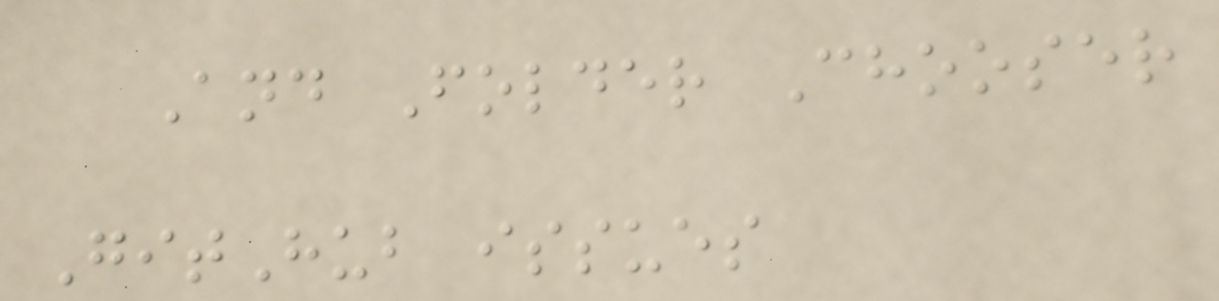And Folder Chooser
GitHub issues
